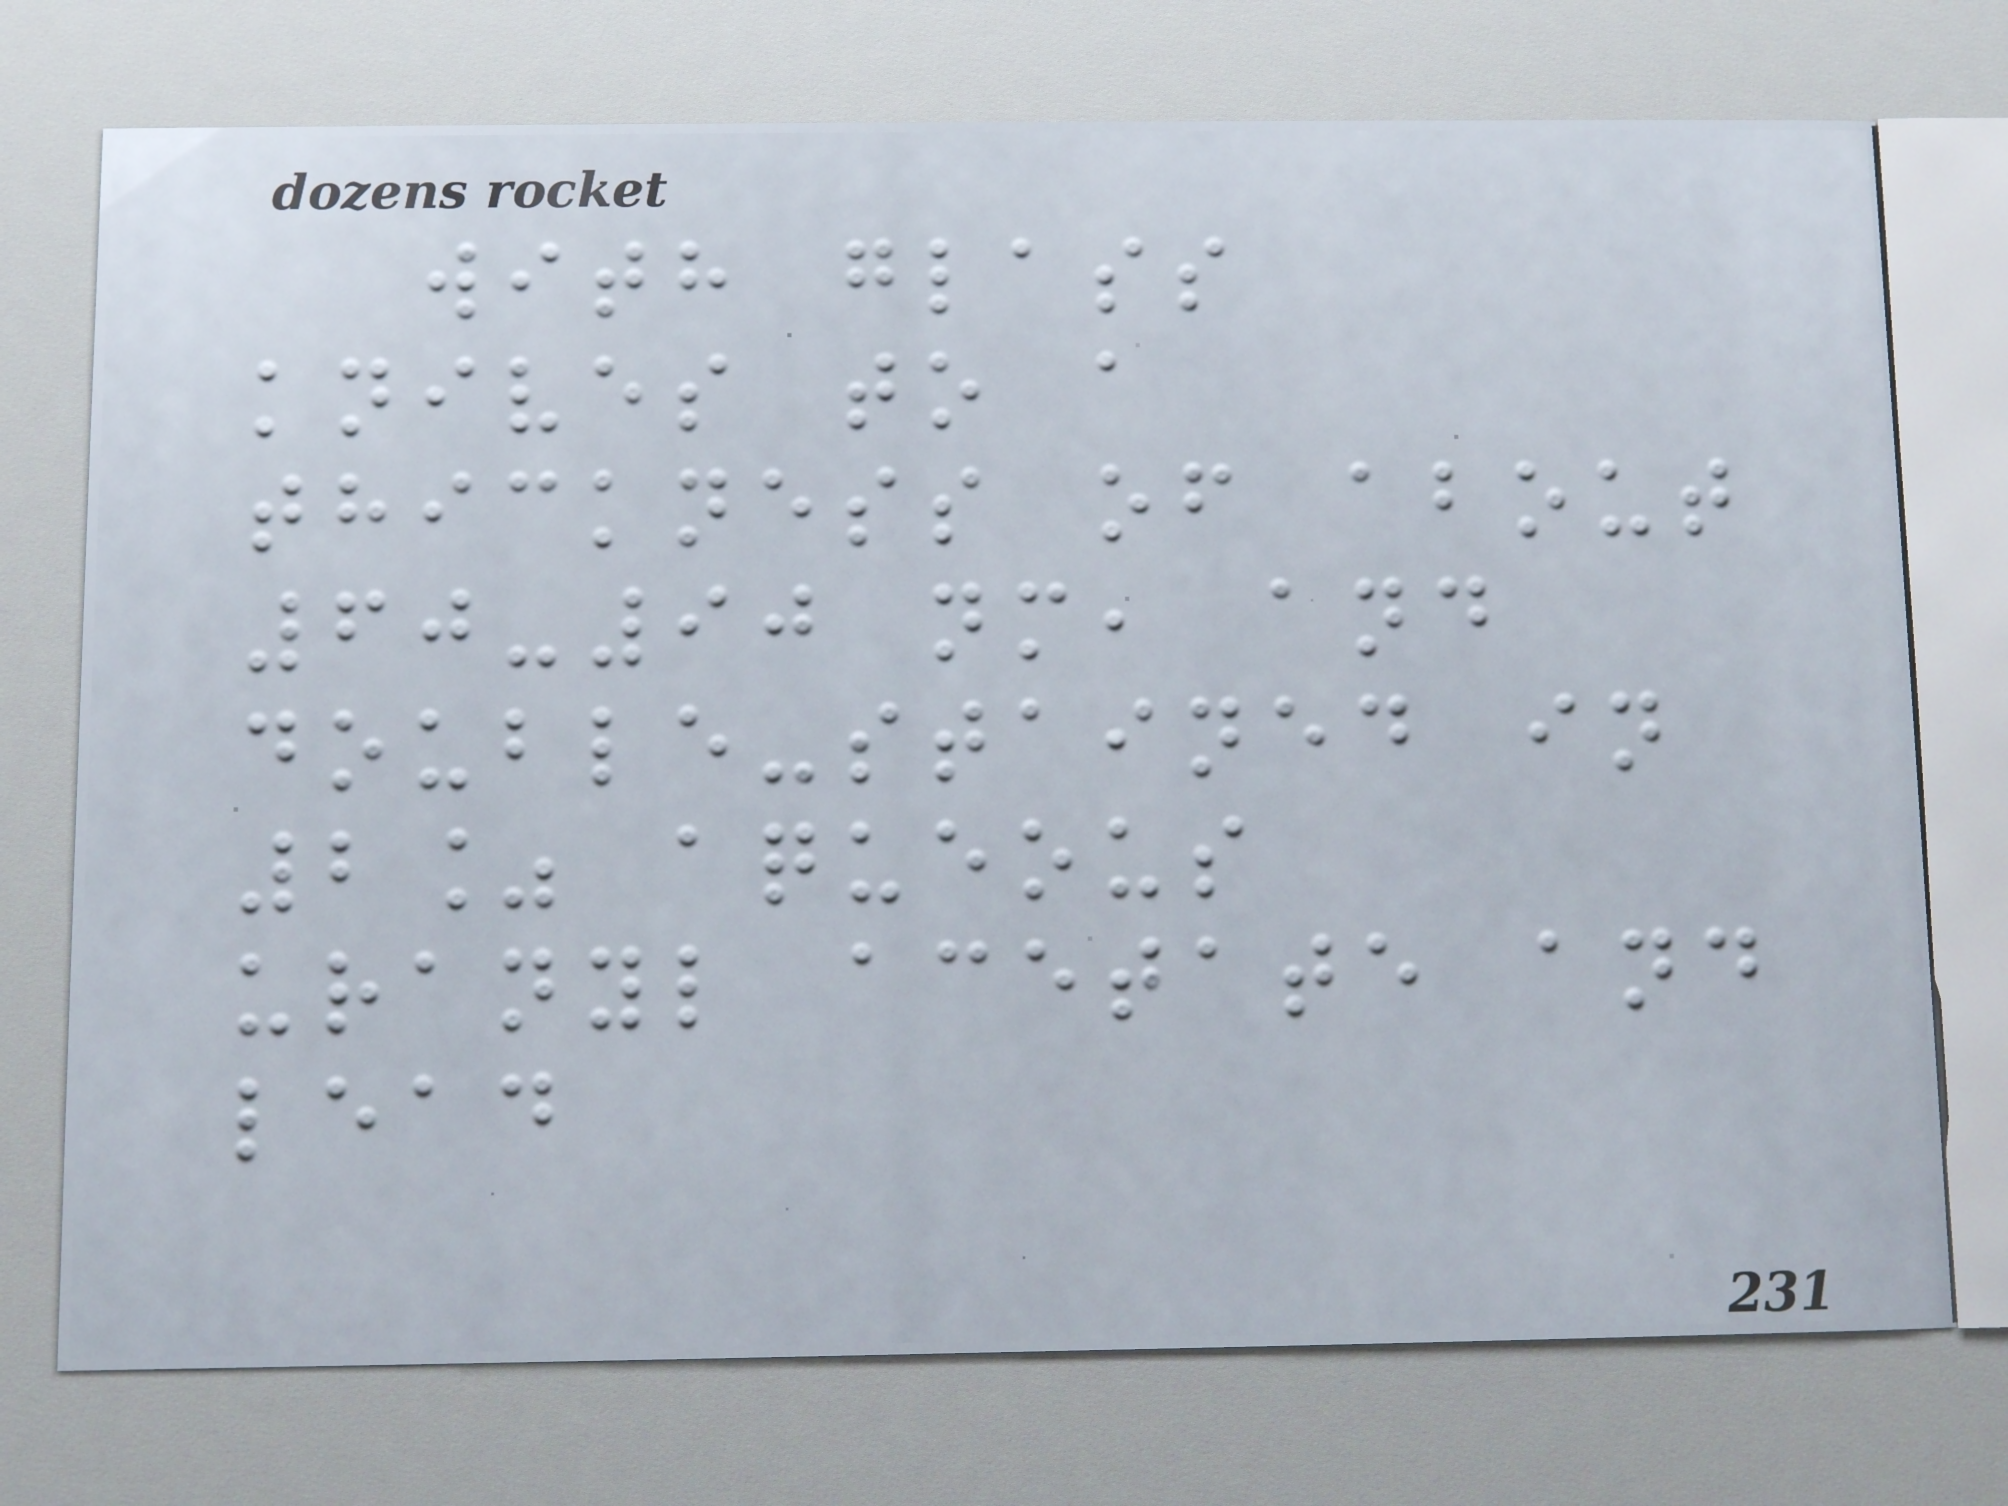with glass
knives to a
thickness of about
60-90 nm, and
double-stained in
2% aqueous
uranyl acetate and
lead
